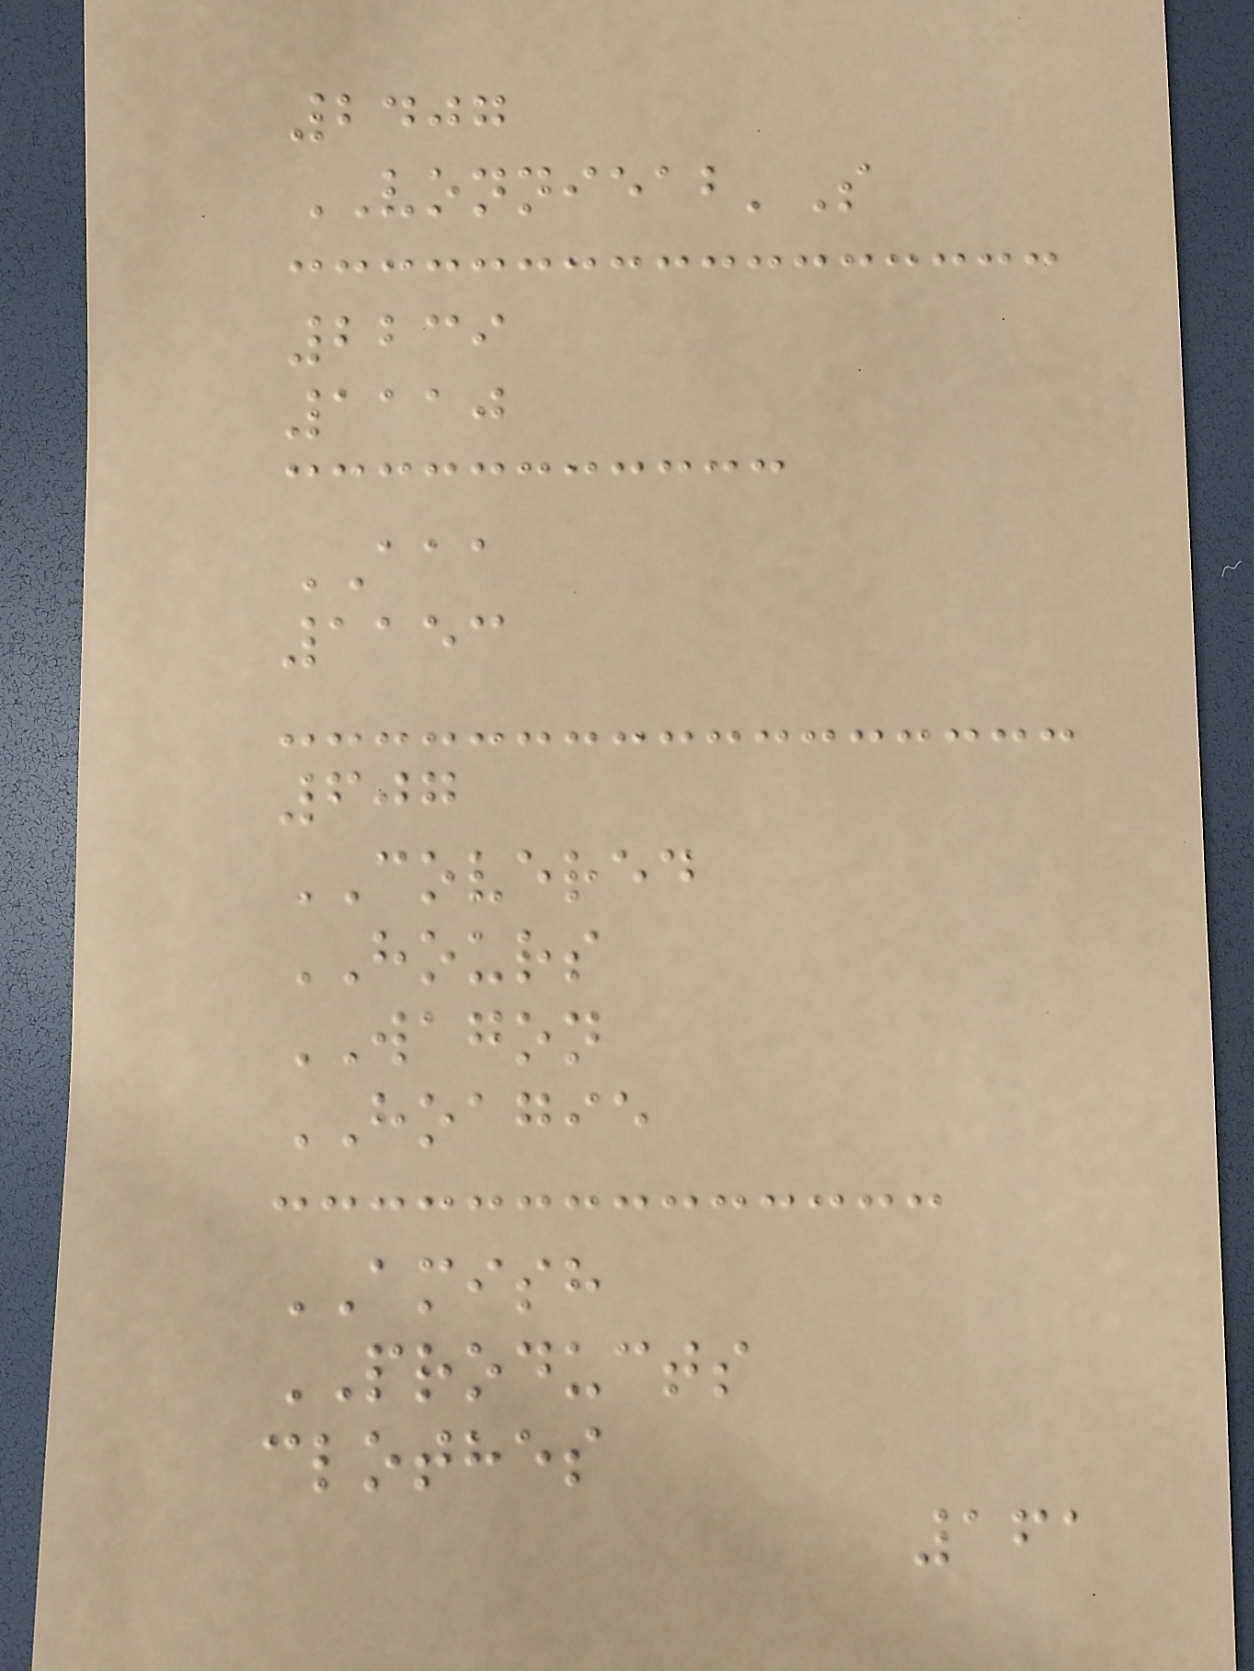2407
VONNIEAB'S
2239
1110
AAA
1153
607
COVERED
HOURS
WAGON
HOAGIE
AMISH
PRODUCTS
clothes
161
